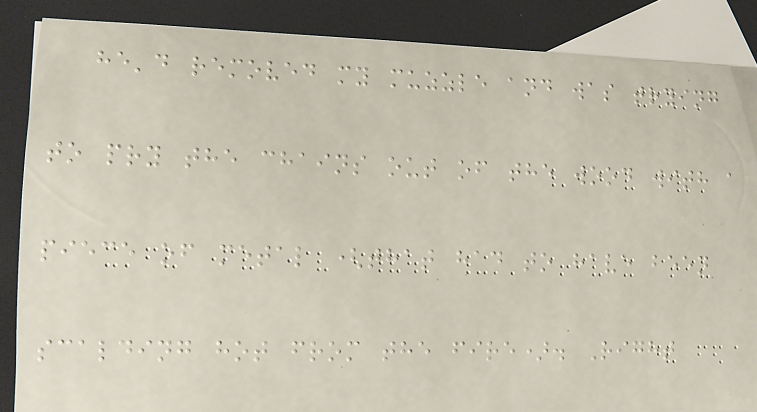he'd removed my muzzle and was trying
to pry the chains out of the wood with a
piece of metal (that had to have been
scalding hot from the fire). Right
